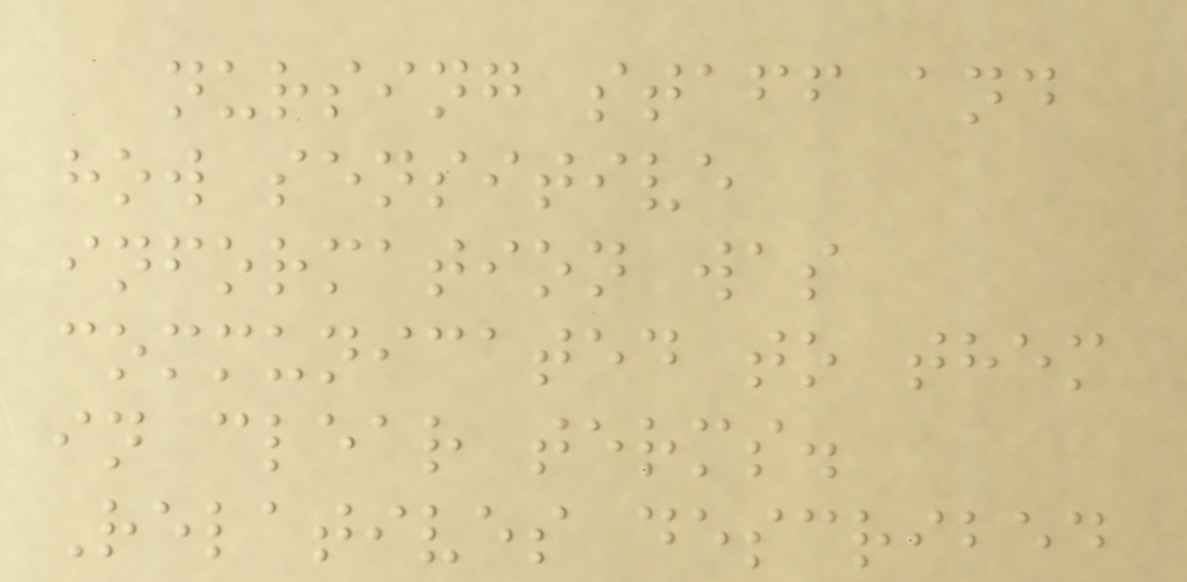nursing staff and
how sensitive
information was
communicated to them
in clear terms.
Relatives described
